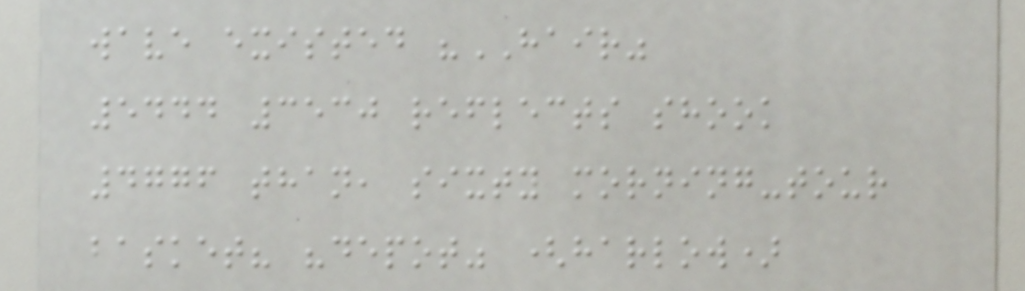wave existed "HAIR"
5444 3530 reflects shook
4776 than, sixty morning-tour
basket? "depot" (harlow)
